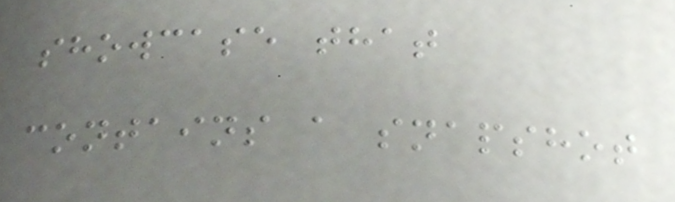showcase that
contains a snapshot
